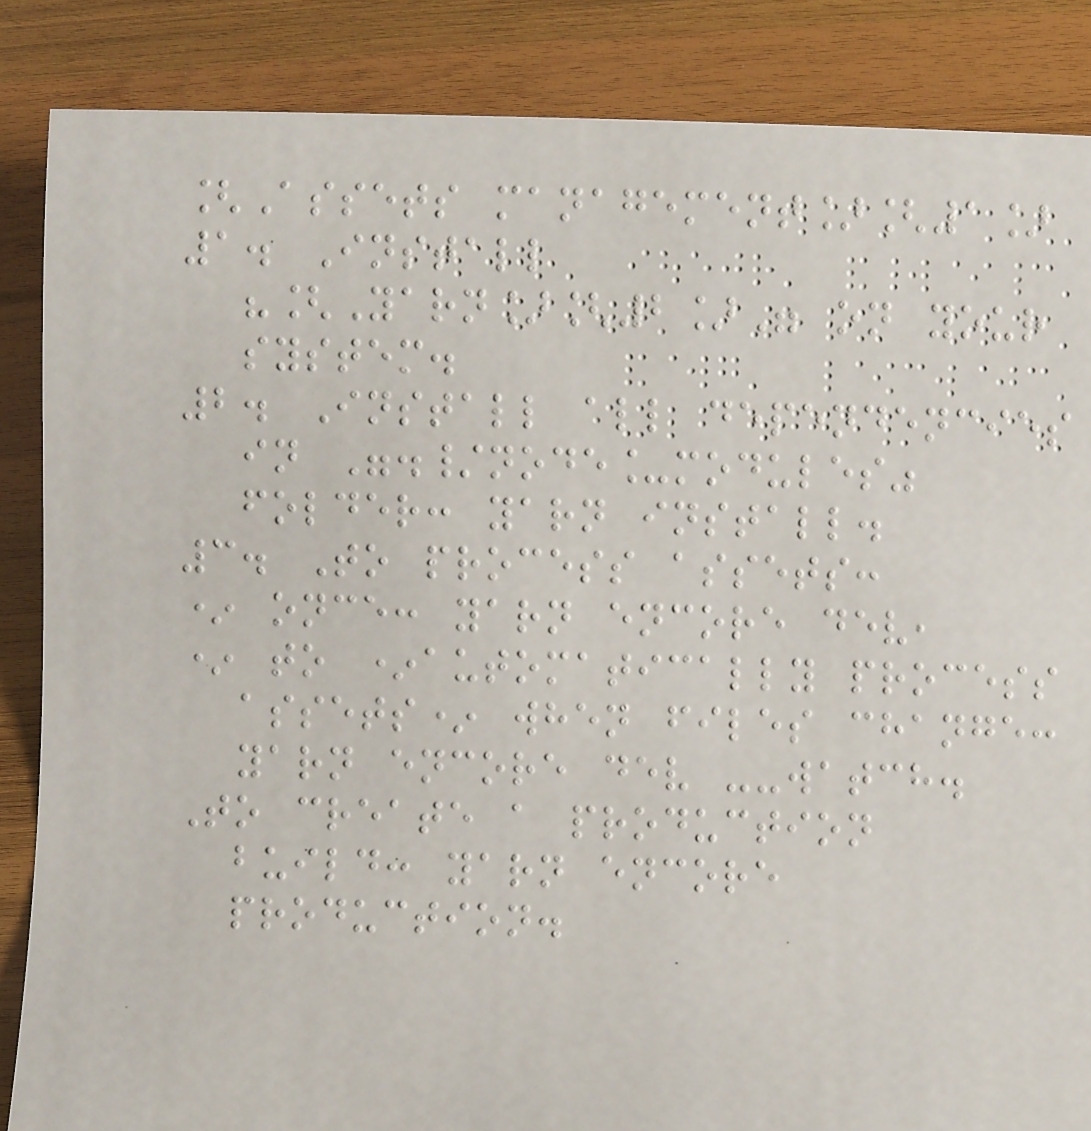[Assets management][1]
1. Install
"[Yarn][2]" on your
system.
2. Install all dependencies
in "./node_modules"
folder: yarn install.
3. To process assets:
* once: yarn encore dev,
* to *automatically process
assets* when files change:
yarn encore dev --watch.
To create a production
build: yarn encore
production.
